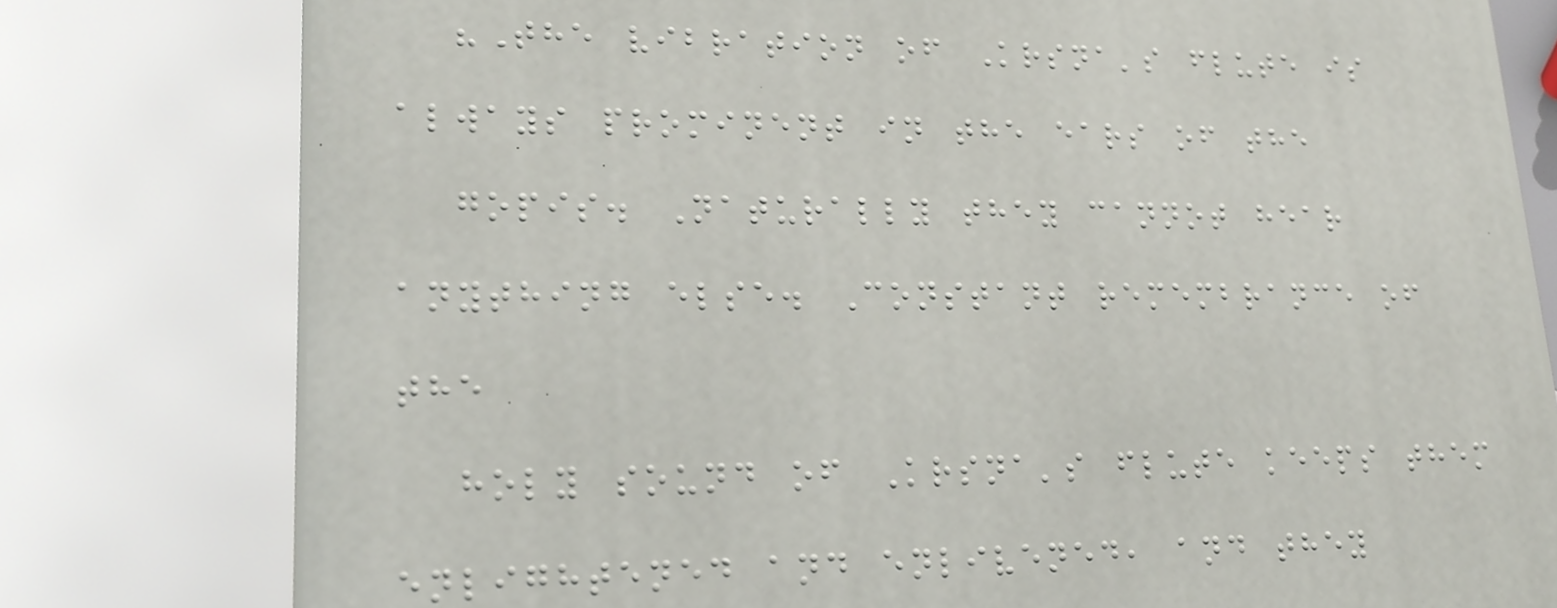"The vibration of Krsna's flute is
always prominent in the ears of the
gopis. Naturally they cannot hear
anything else. Constant remembrance of
the
holy sound of Krsna's flute keeps them
enlightened and enlivened, and they
